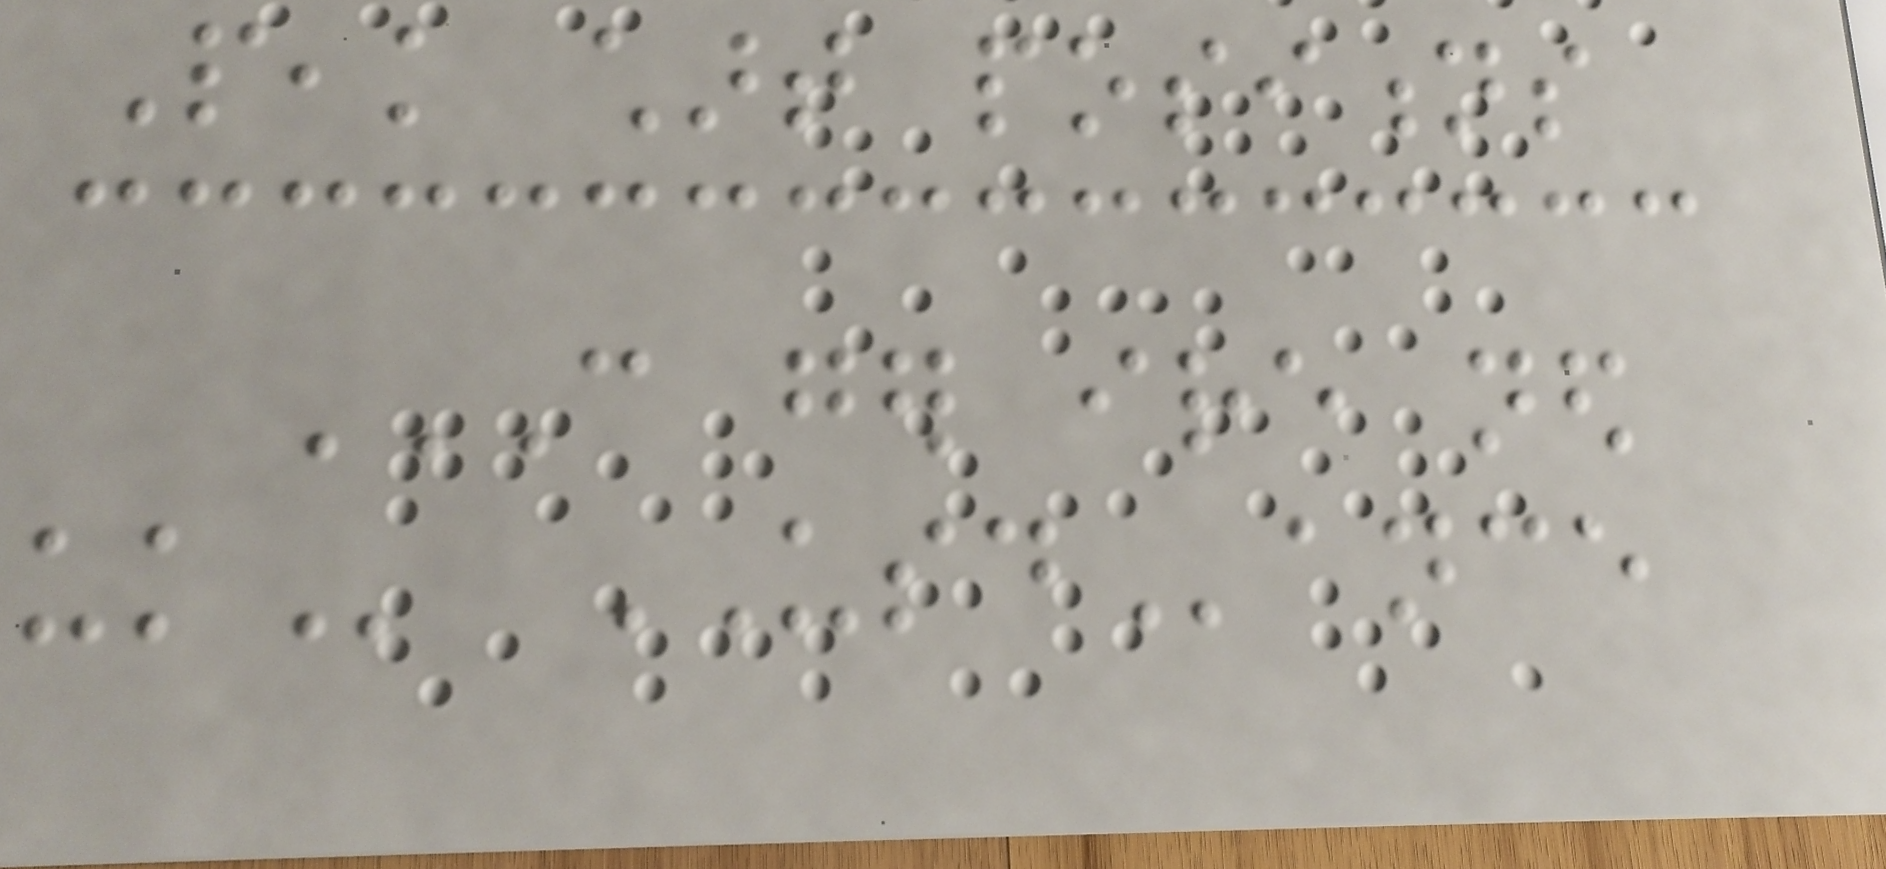Peak chart positions
CAN GER IRE NED
UK USDance
